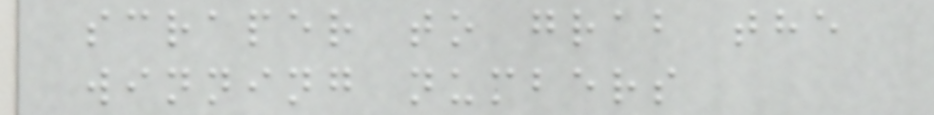scraper to grab the
winning numbers
